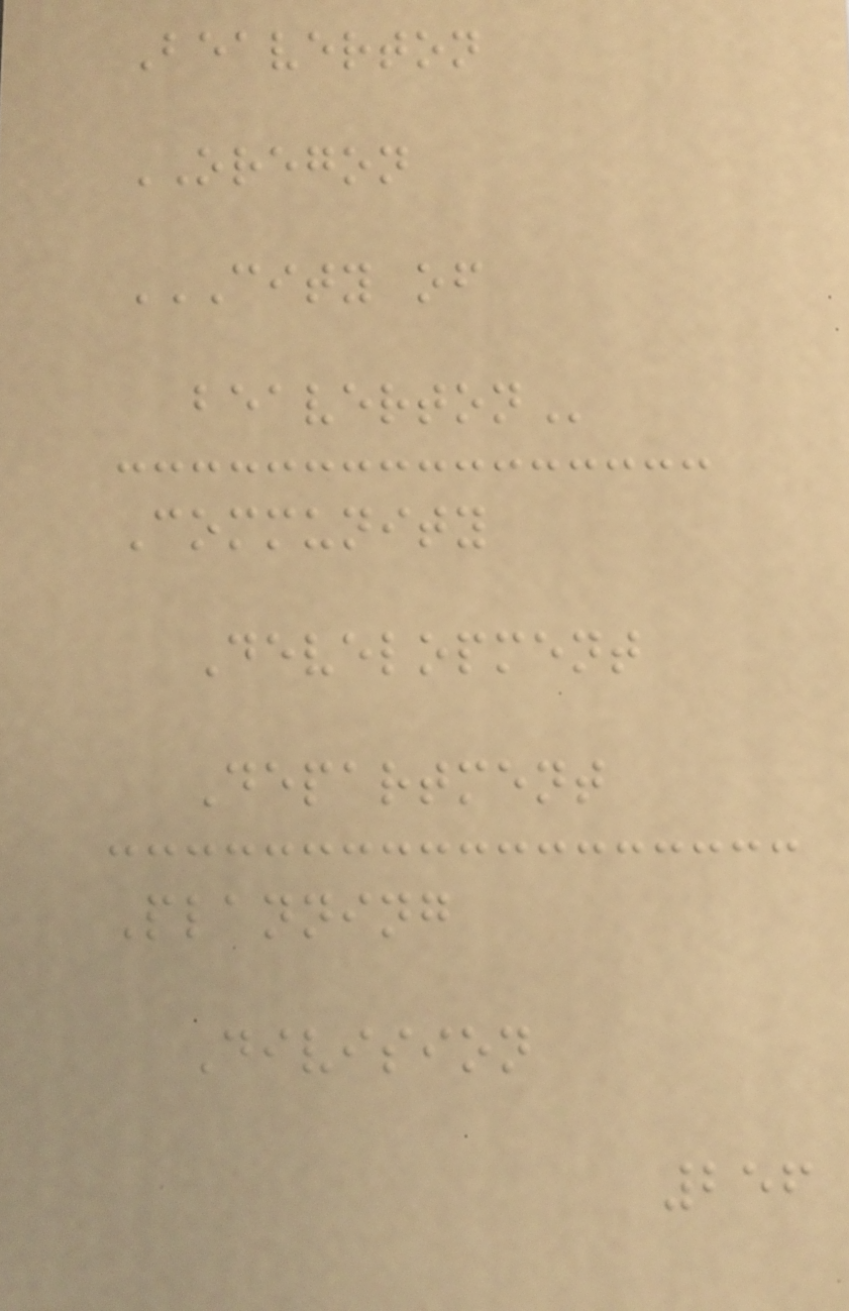Beaverton
OREGON
CITY OF
BEAVERTON
Community
Development
Department
Planning
Division
256
